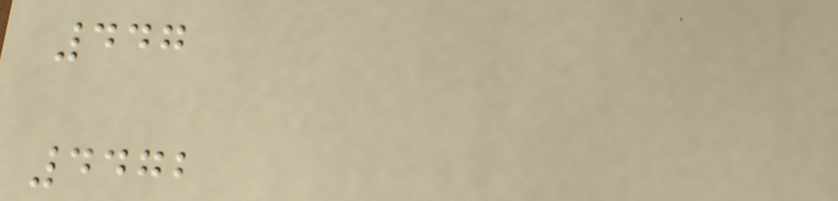447
4472
